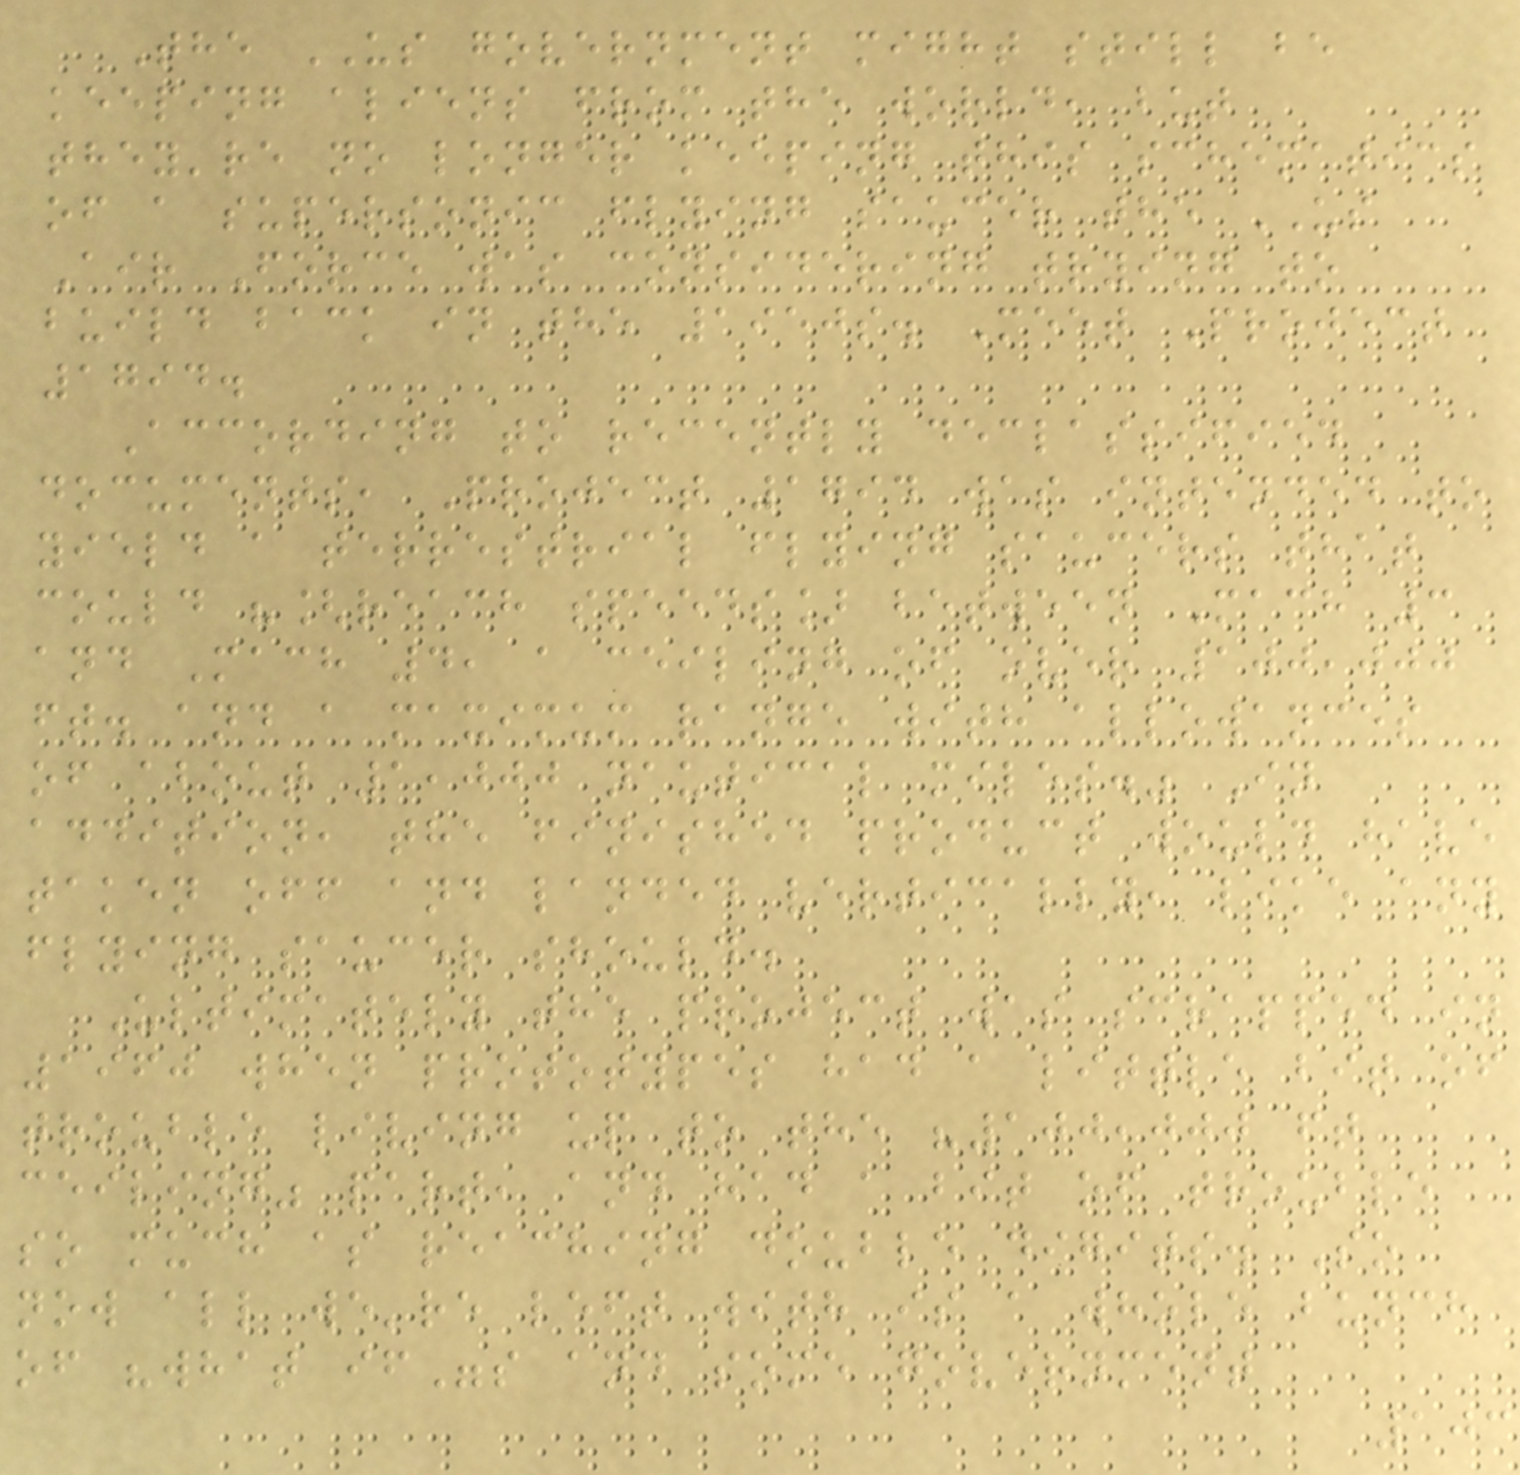The US government might still be
keeping aliens from the world, but
they're no longer keeping this schematics
of a supersonic flying saucer the US
Air Force was considering trying to
build back in the 1950s. Meet Project
1794.
According to recently declassified
documents, Project 1794 was intended to
yield a terrestrial flying saucers that
could "[reach speeds] between Mach 3
and Mach 4, a ceiling of over 100,000
ft. and a maximum range with allowances
of about 1,000 nautical miles." In
addition, the finished product would have
taken off and landed vertically, like any
flying saucer should.
Ultimately the project was scrapped in
1960 when prototypes had a little bit of
trouble living up to the "100,000 ft
ceiling" part, and had a bit of trouble
so much as reaching double digits. So
now all we're left with is a whole bunch
of "what if"s and some government
103
